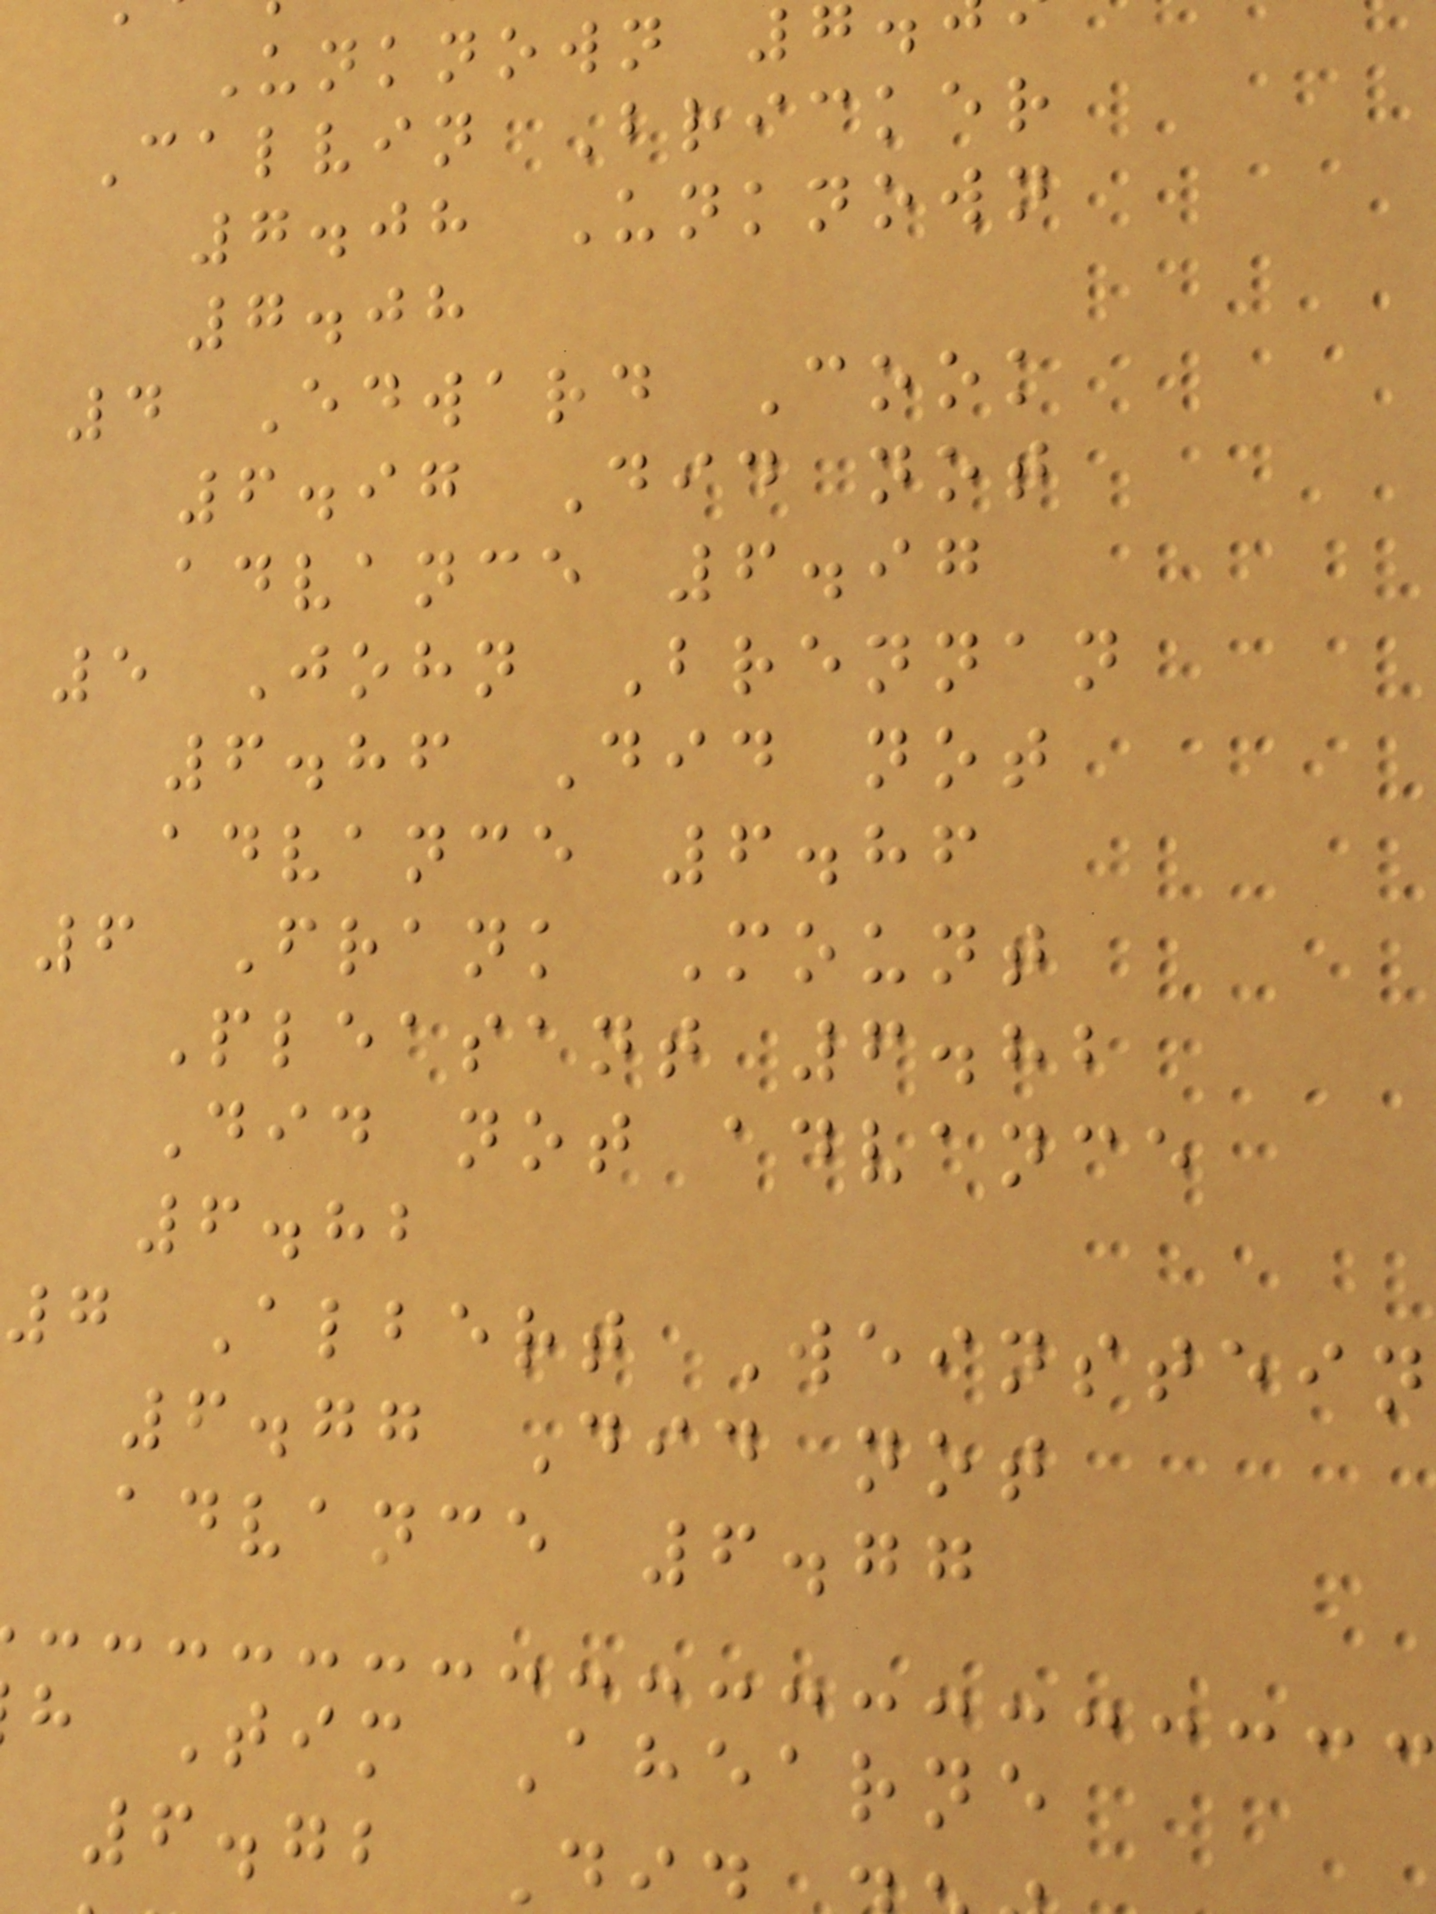Unknown 7
Calvin Bricker
7.08 Unknown
7.08
4 Edward Cook
6.97 Did not
advance 6.97
5 John Brennan
6.86 Did not
advance 6.86
6 Frank Mount
Pleasant 6.82
Did not advance
6.82
7 Albert Weinstein
6.77 Did not
advance 6.77
h Tim Ahearne
6.72 D
